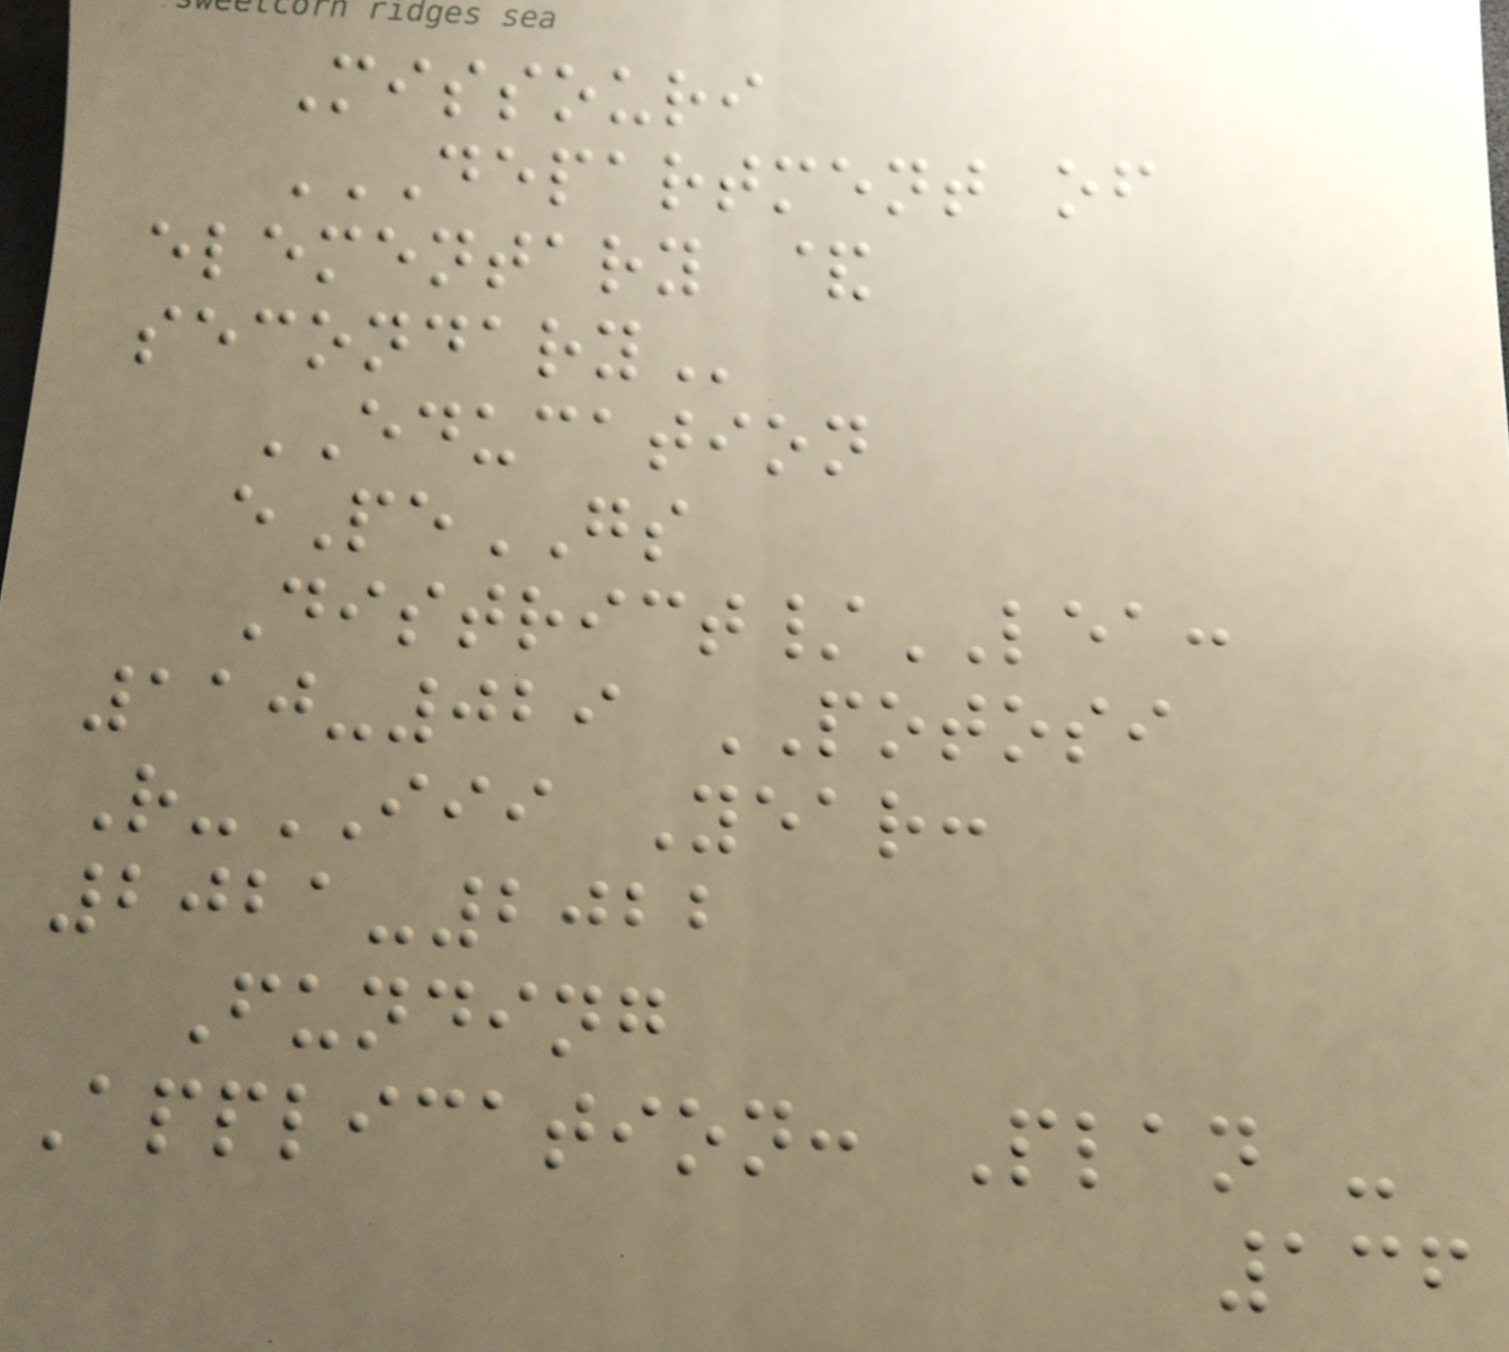Missouri
DEPARTMENT OF
ELEMENTARY &
SECONDARY
EDUCATION
ePeGS
District/LEA:
110-029 POTOSI
R-III Year:
2021-2022
Funding
Application: Plan -
136
